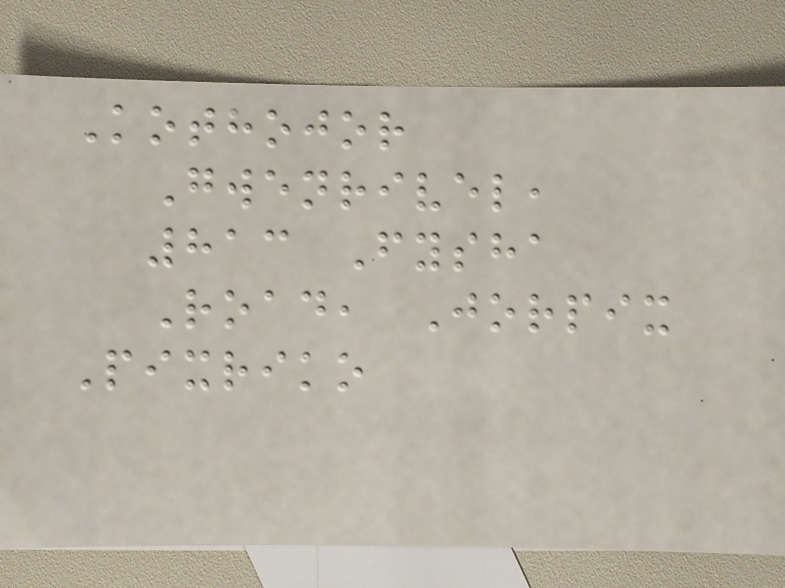Kothojor
Gwenrivel,
813 Fysha
Road, Jorpix
Pixriko
